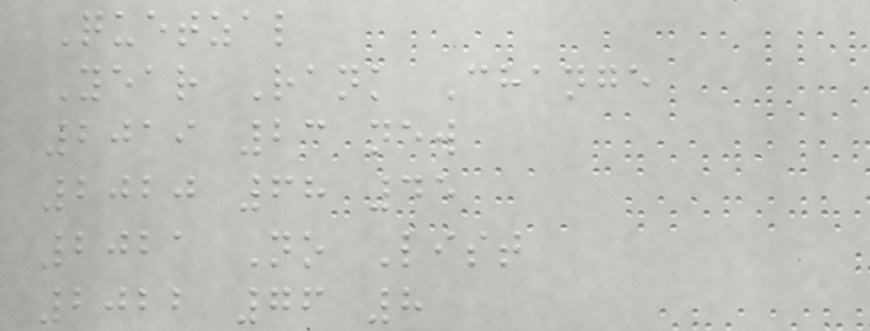Quetzal
Year Rank Change
2019 23 new
2020 68 45
2021 No List
2022 76 8
